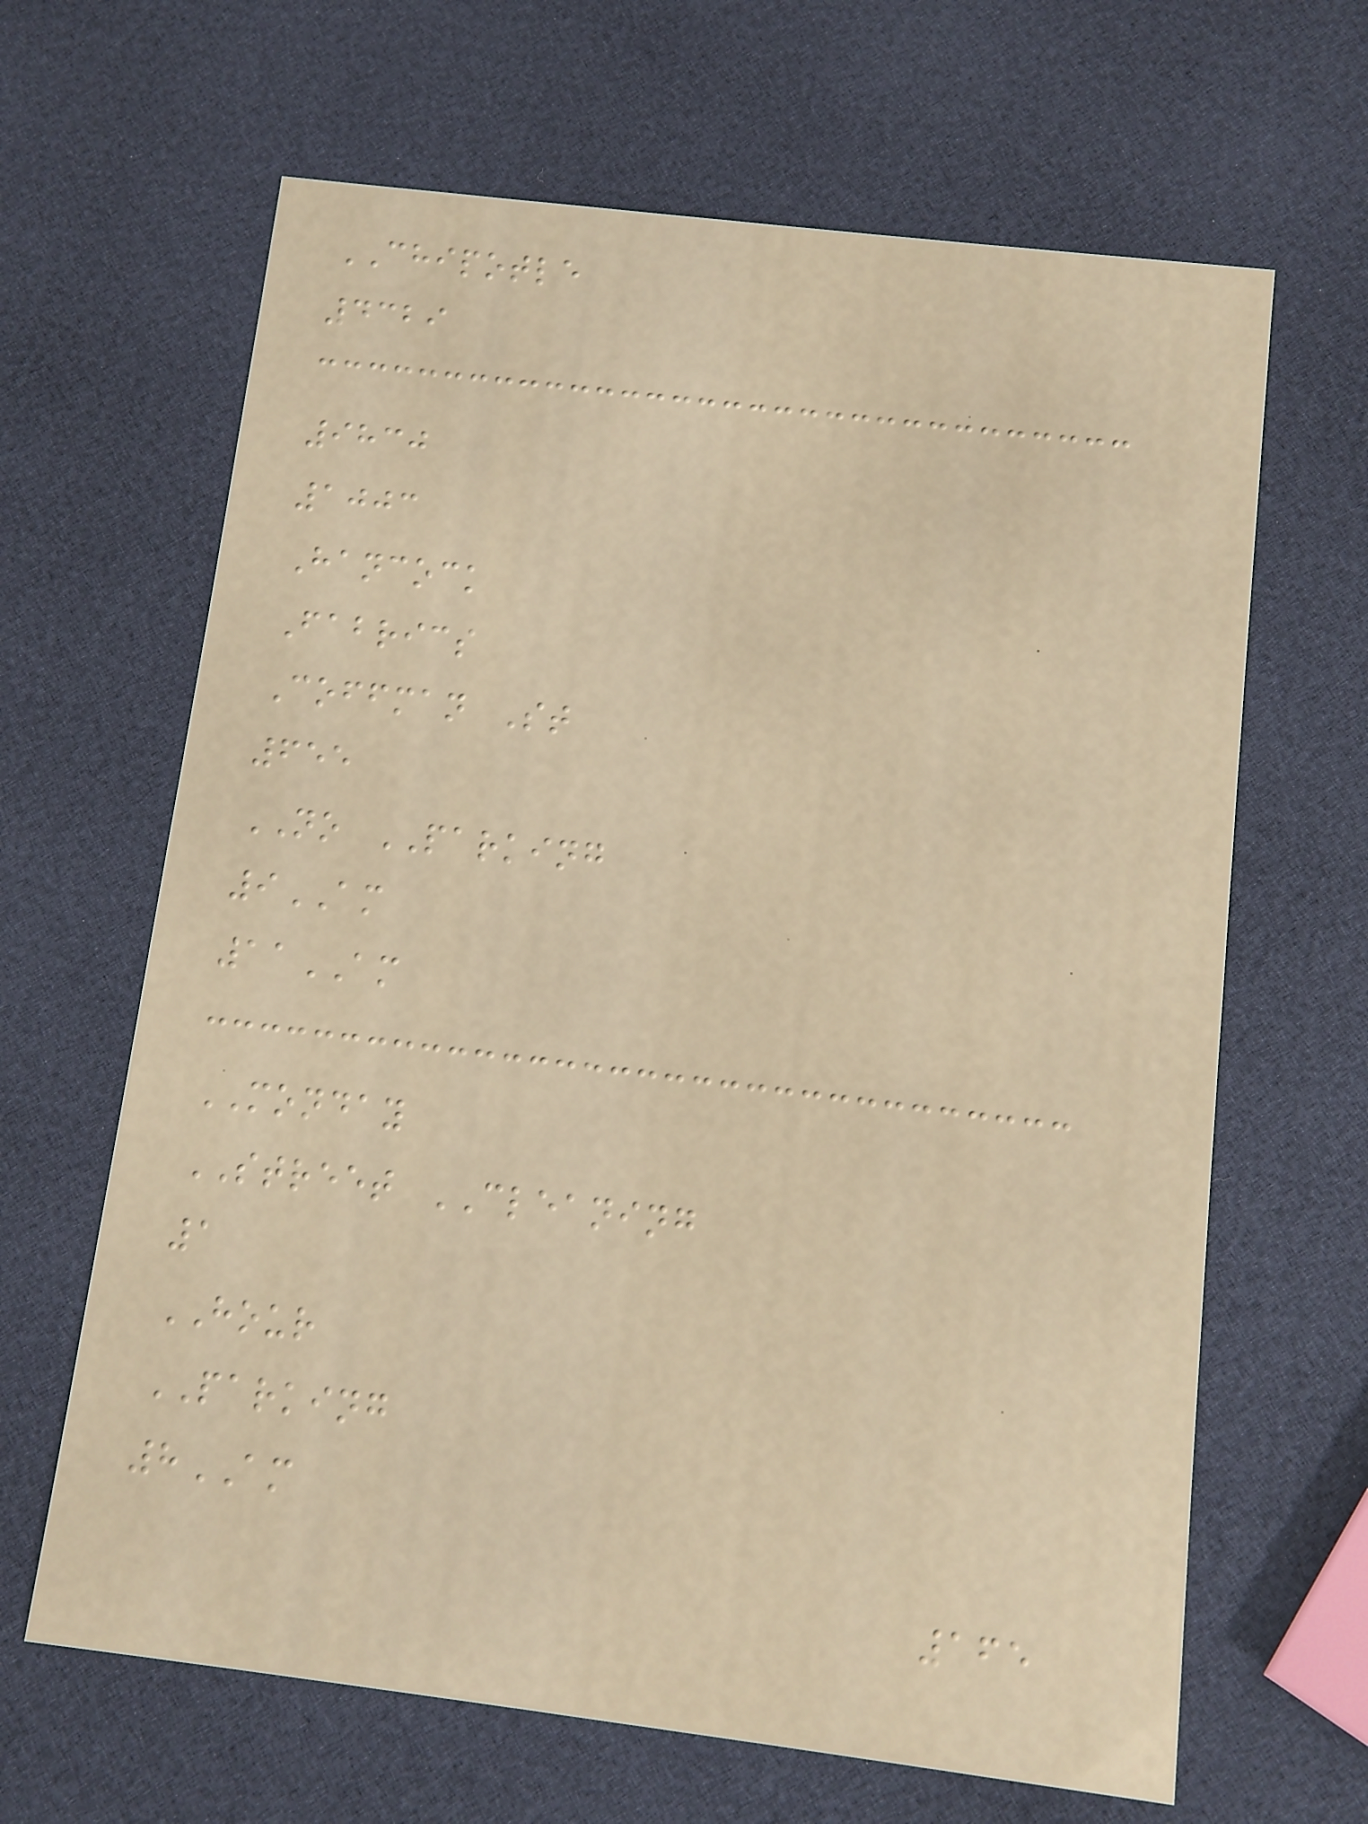CHIPOTLE
4329
9830
1003
Hancock
Fabrics
Coffman St
655
NO PARKING
9AM
11AM
MONDAY
STREET CLEANING
1
HOUR
PARKING
8AM
165
